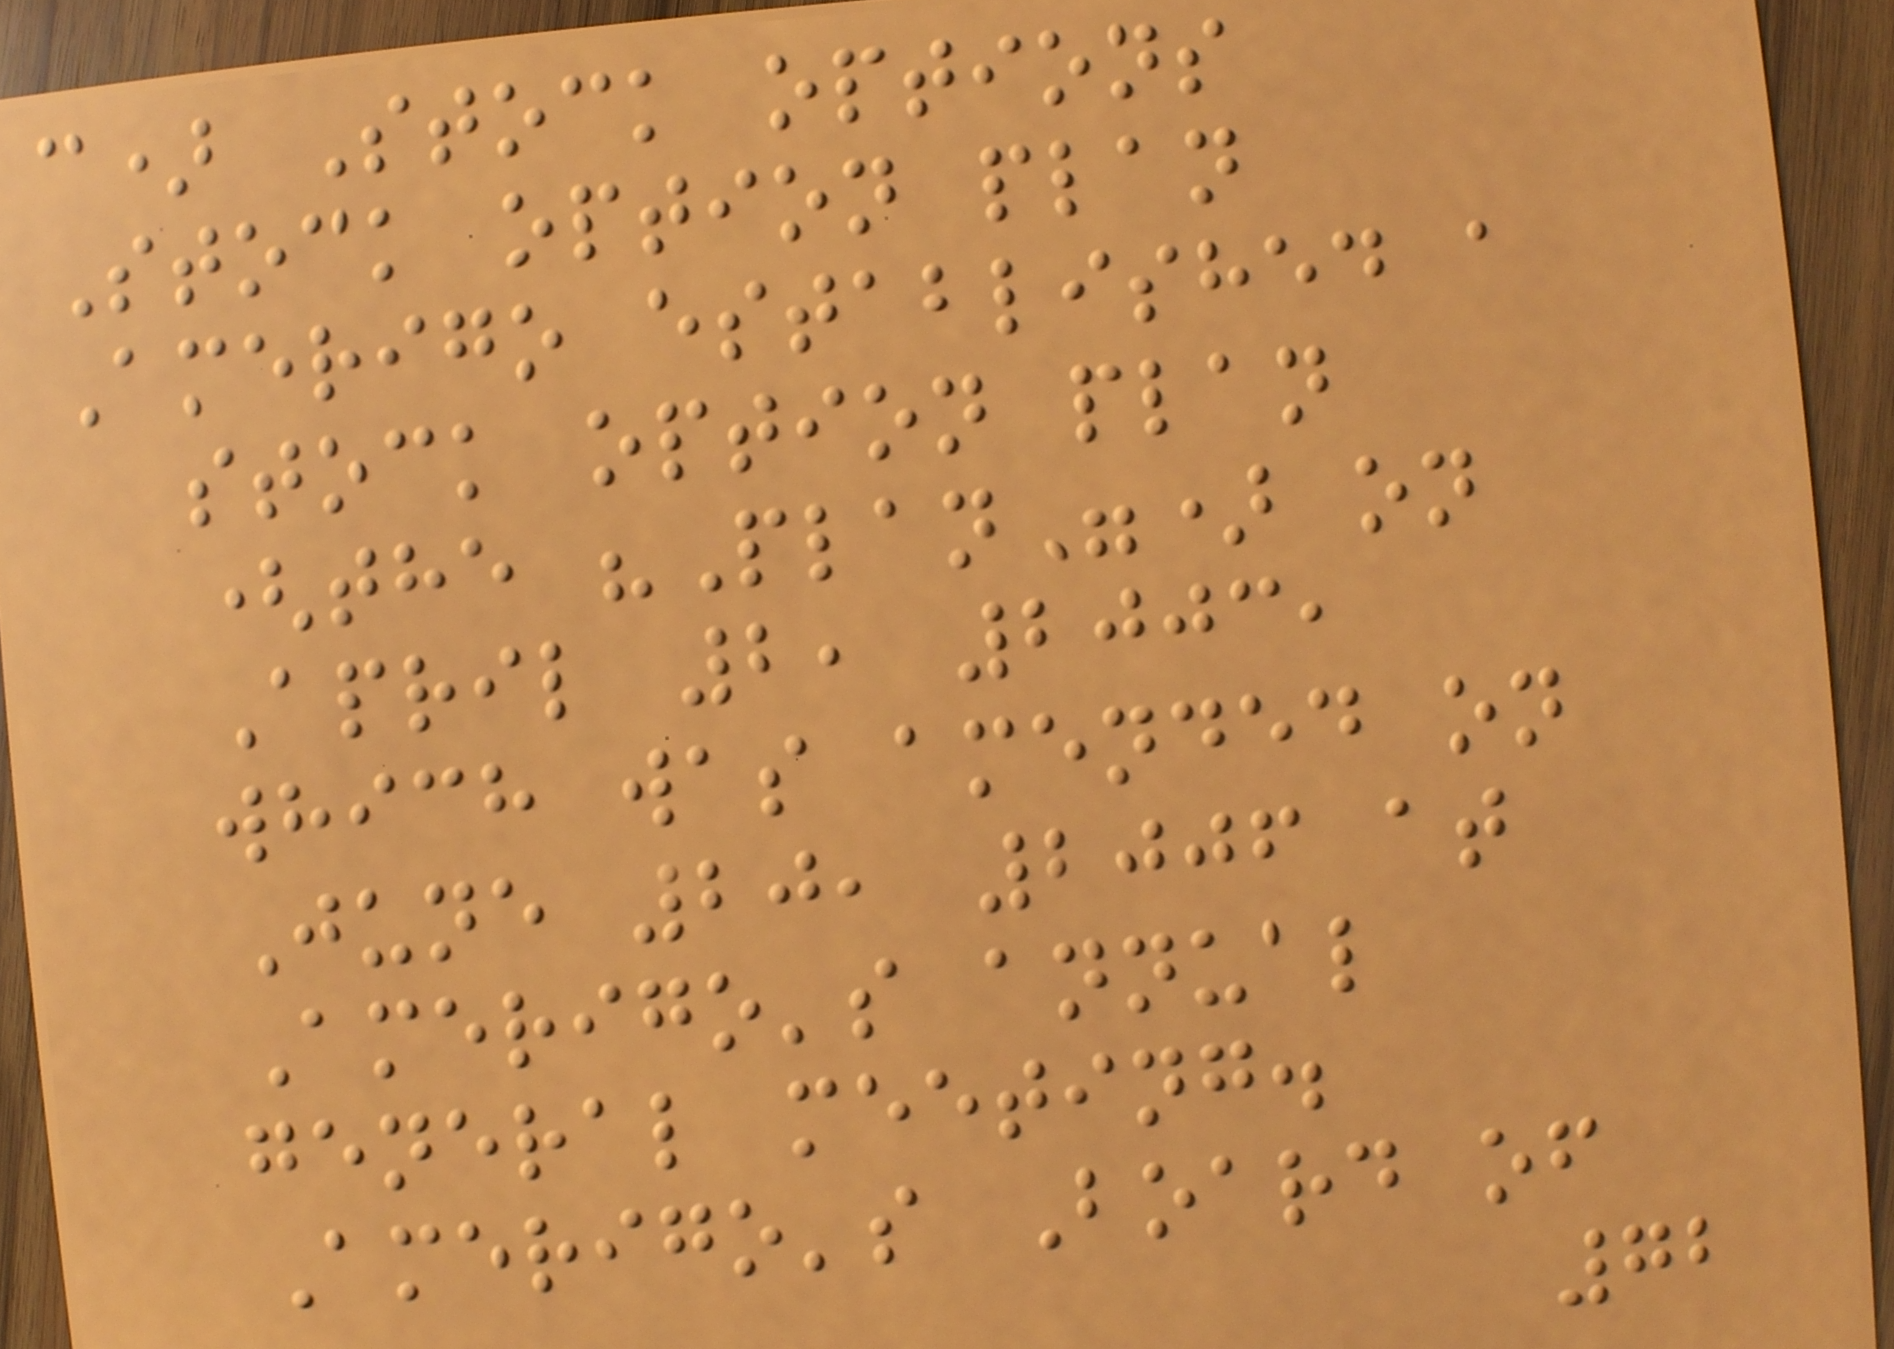c) Stock options
Stock option plan
Amerigo established a
stock option plan
(the "Plan") on
April 2, 2003,
which was amended on
June 20, 2006 at
Amerigo's annual
general meeting.
Amerigo's Board of
72
